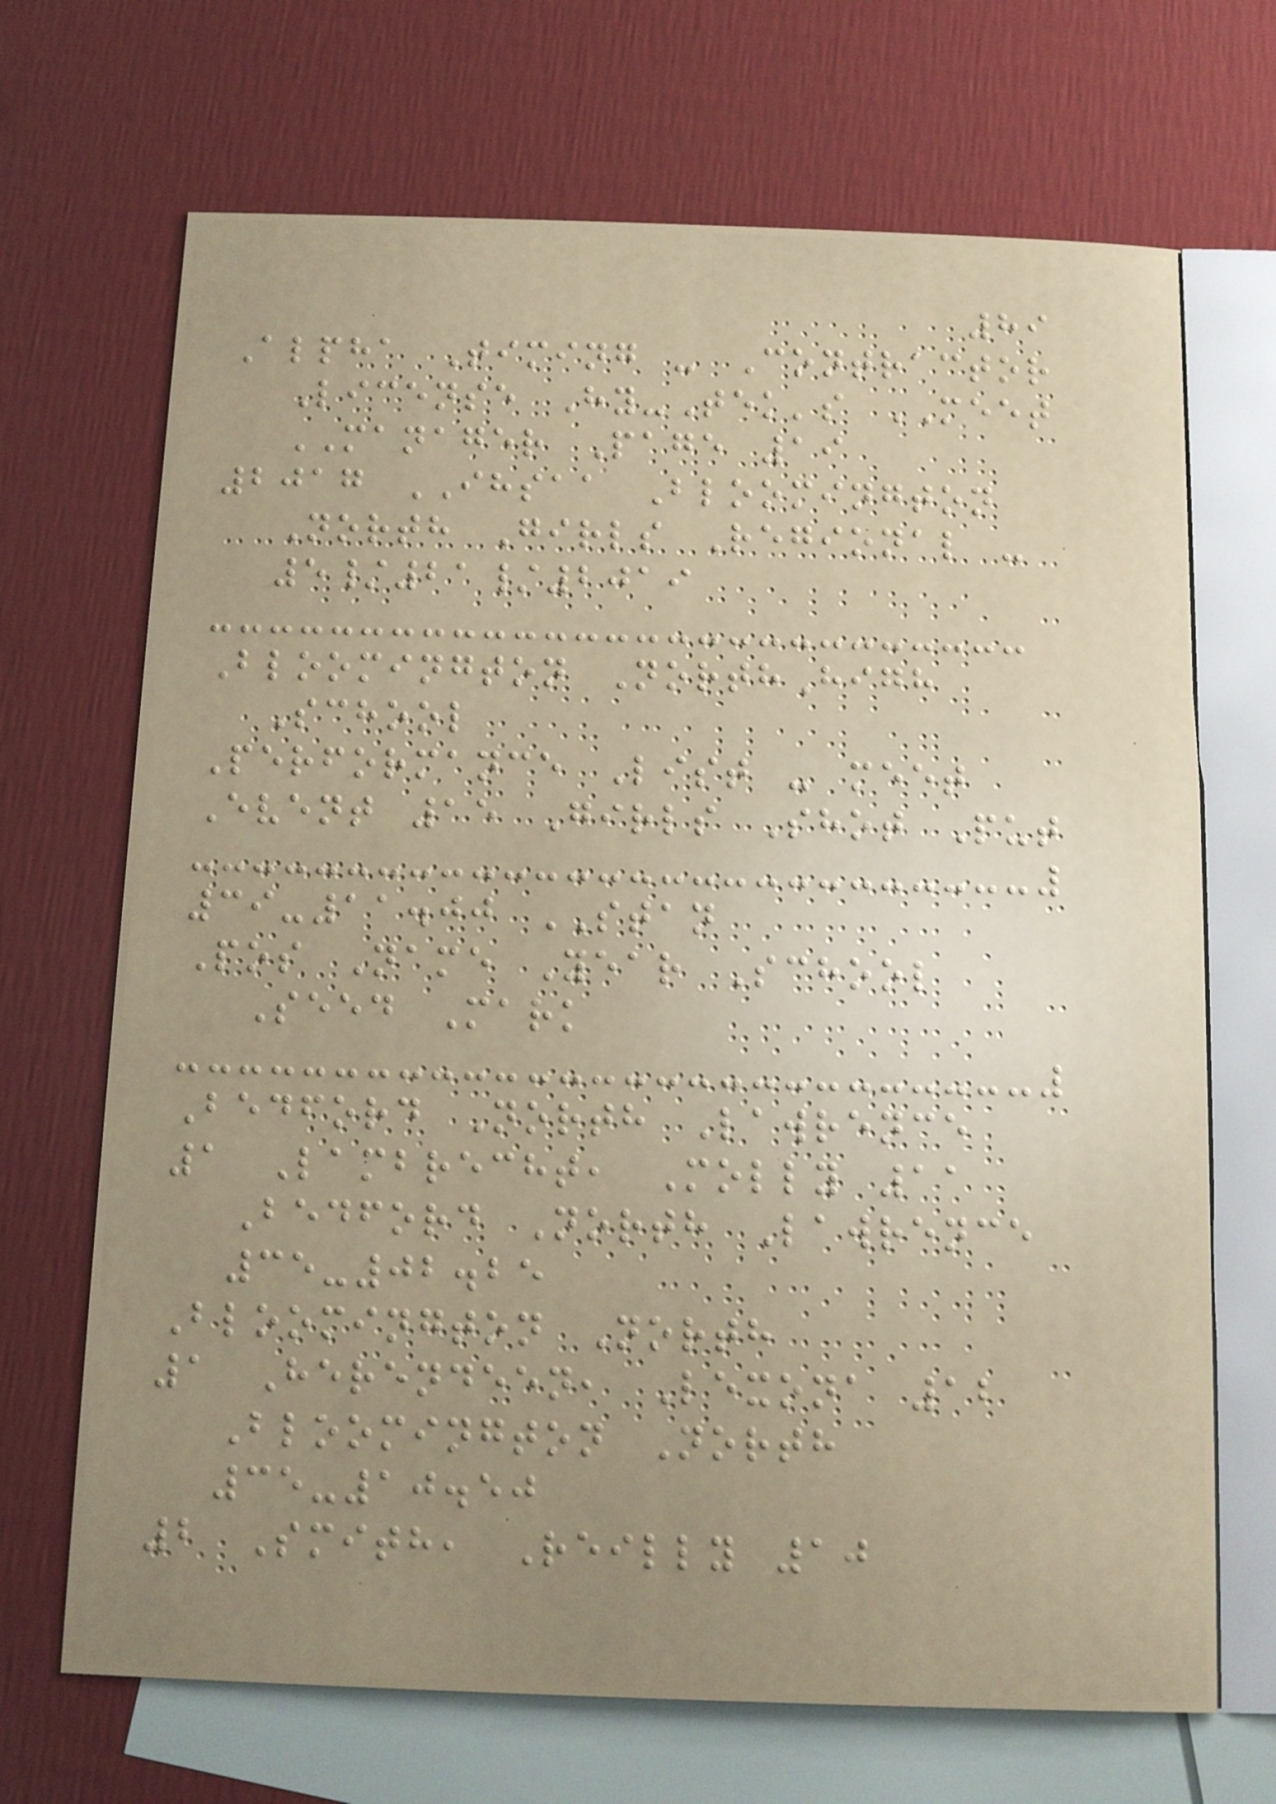89
Alpha Timing - Contractor
License Hy-Tek's MEET
MANAGER Page 19
2017 IHSAA Bloomington
North Girls Regional -
5/21/2019
Bloomington NorthHigh
School
Performance List - meet
Event 15 Girls Shot Put
39-11.00 STAN
Pos Name Year School
Seed Mark
Bedford North Lawrence
1 Lambrecht, Molly 11
Bedford North Lawrence
35-02.25
Bloomington North
1 Herendeen, Lexona 12
Bloomington North
35-10.50
2 Smith, Reilly 10
